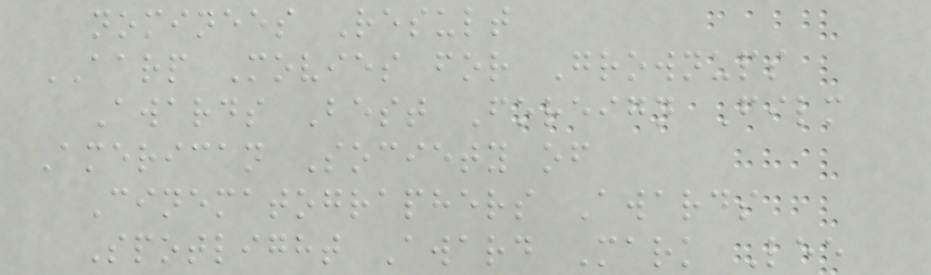nominees Result
AARP Movies for Grownups
Awards Best Foreign Film
American Society of
Cinematographers Awards
Spotlight Award Mark Lee
